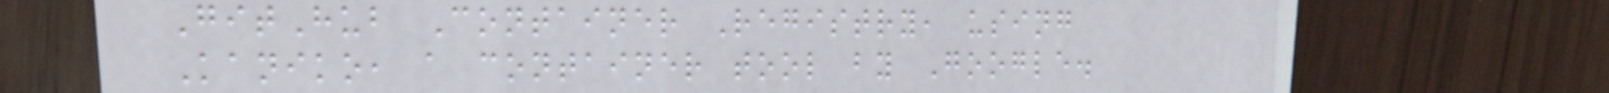GitHub Container Registry, using
Kaniko, a container tool by Google.
